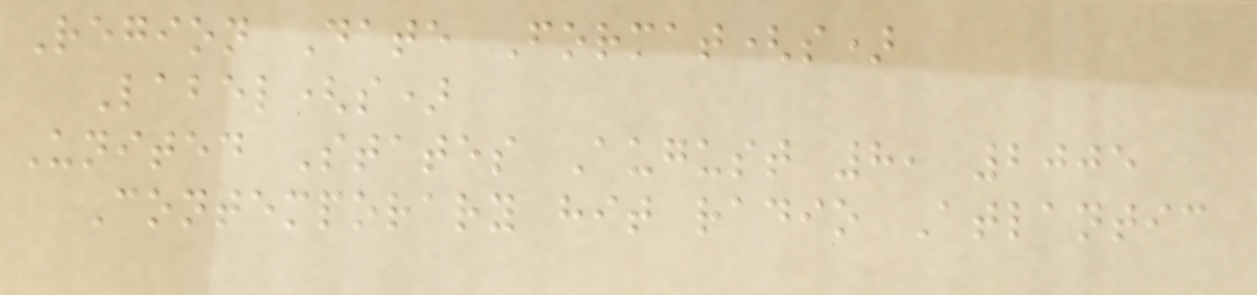Region Date Format(s)
Label(s)
United States August 8, 2005
Contemporary hit radio Atlantic
